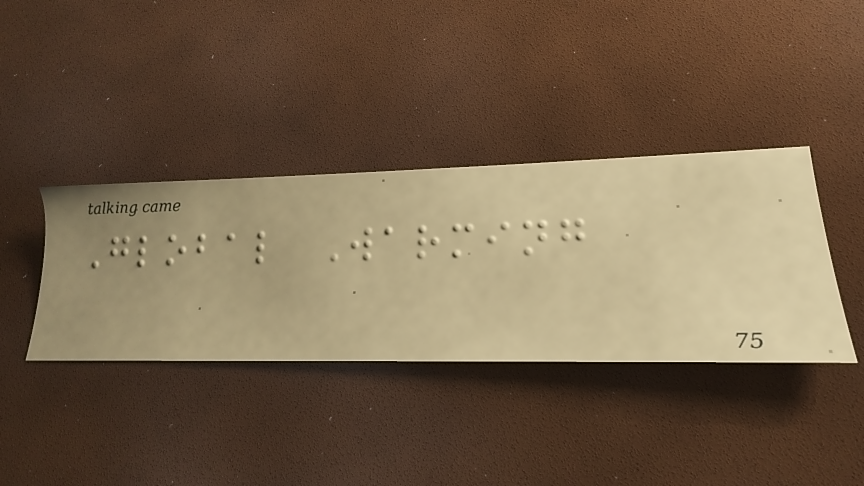Global Warming
